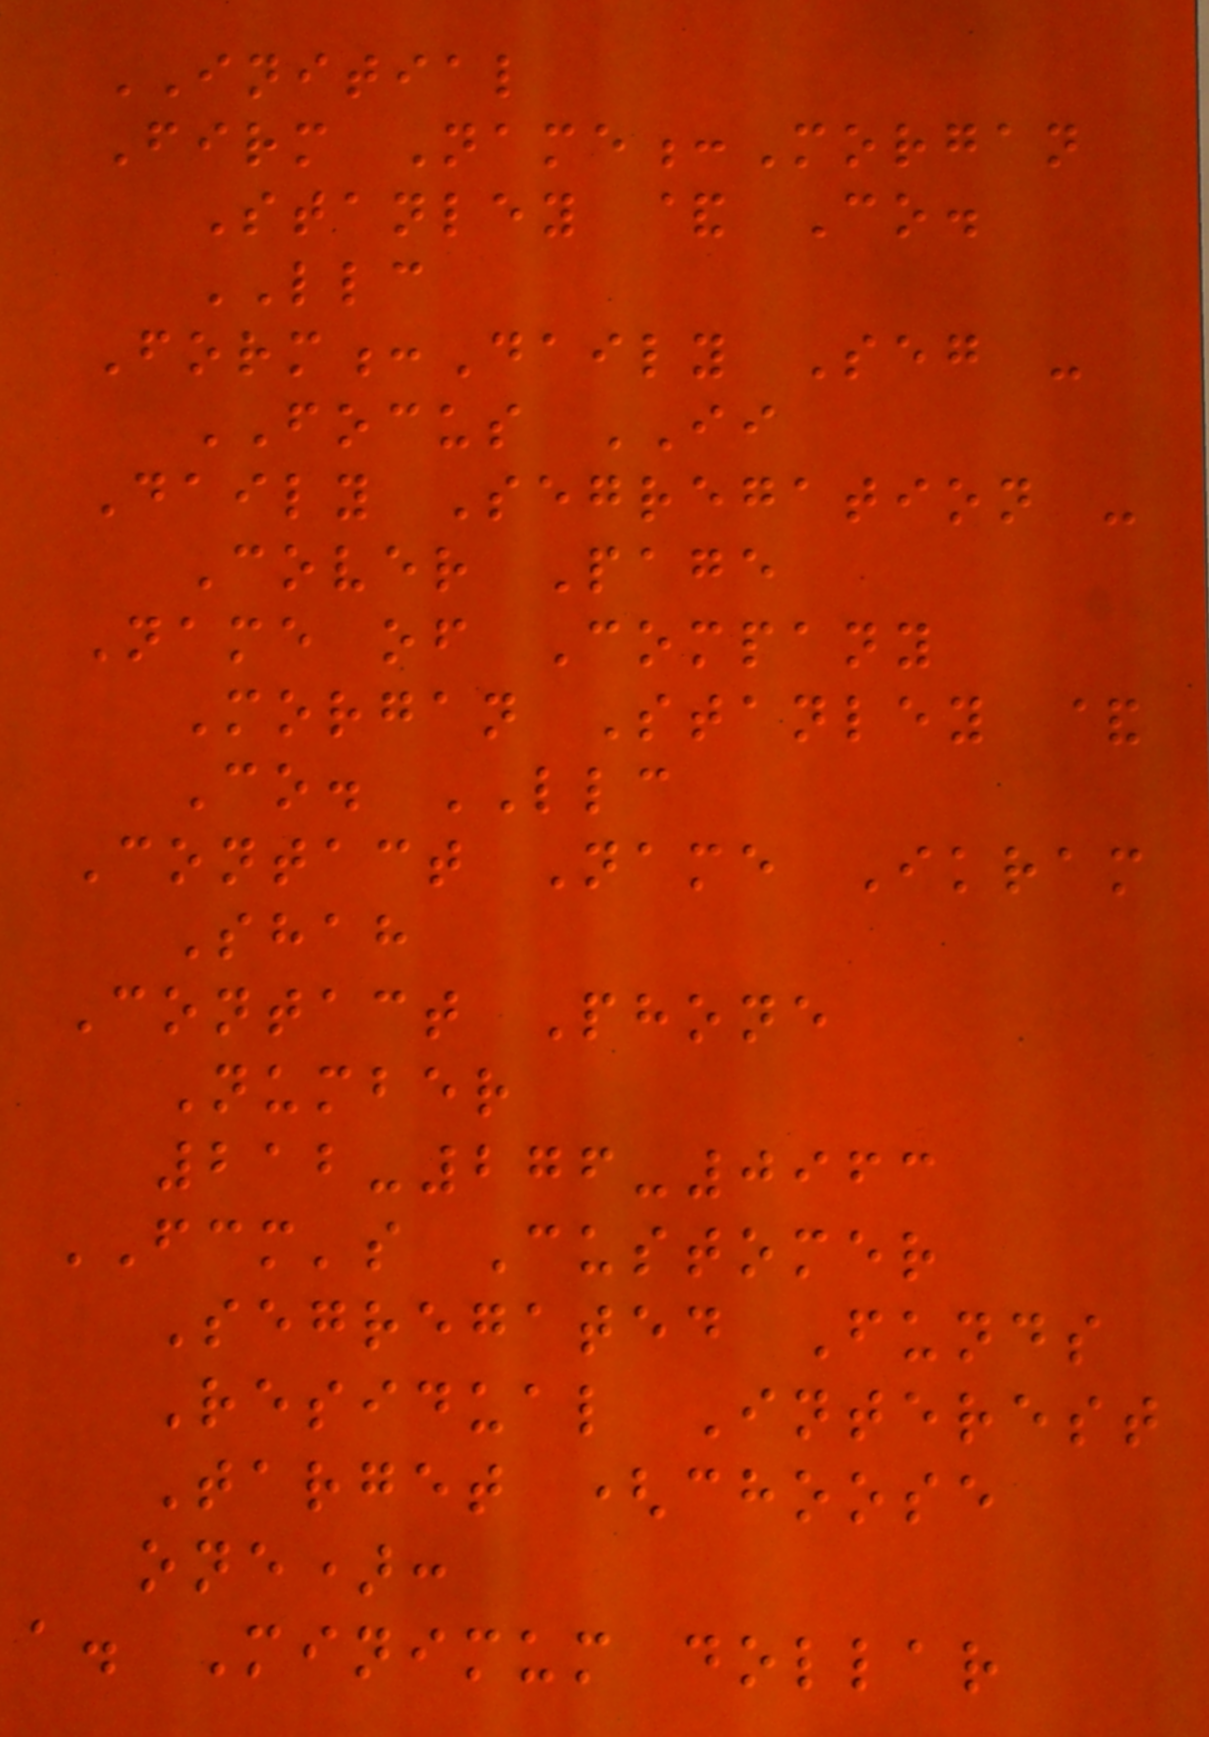INITIAL
Firm Name:Morgan
Stanley & Co.
LLC
Form:Daily Seg -
FOCUS II
Daily Segregation -
Cover Page
Name of Company
Morgan Stanley &
Co. LLC
Contact Name Ikram
Shah
Contact Phone
Number
212-276-0963
FCM's Customer
Segregated Funds
Residual Interest
Target (choose
one):
a. Minimum dollar
